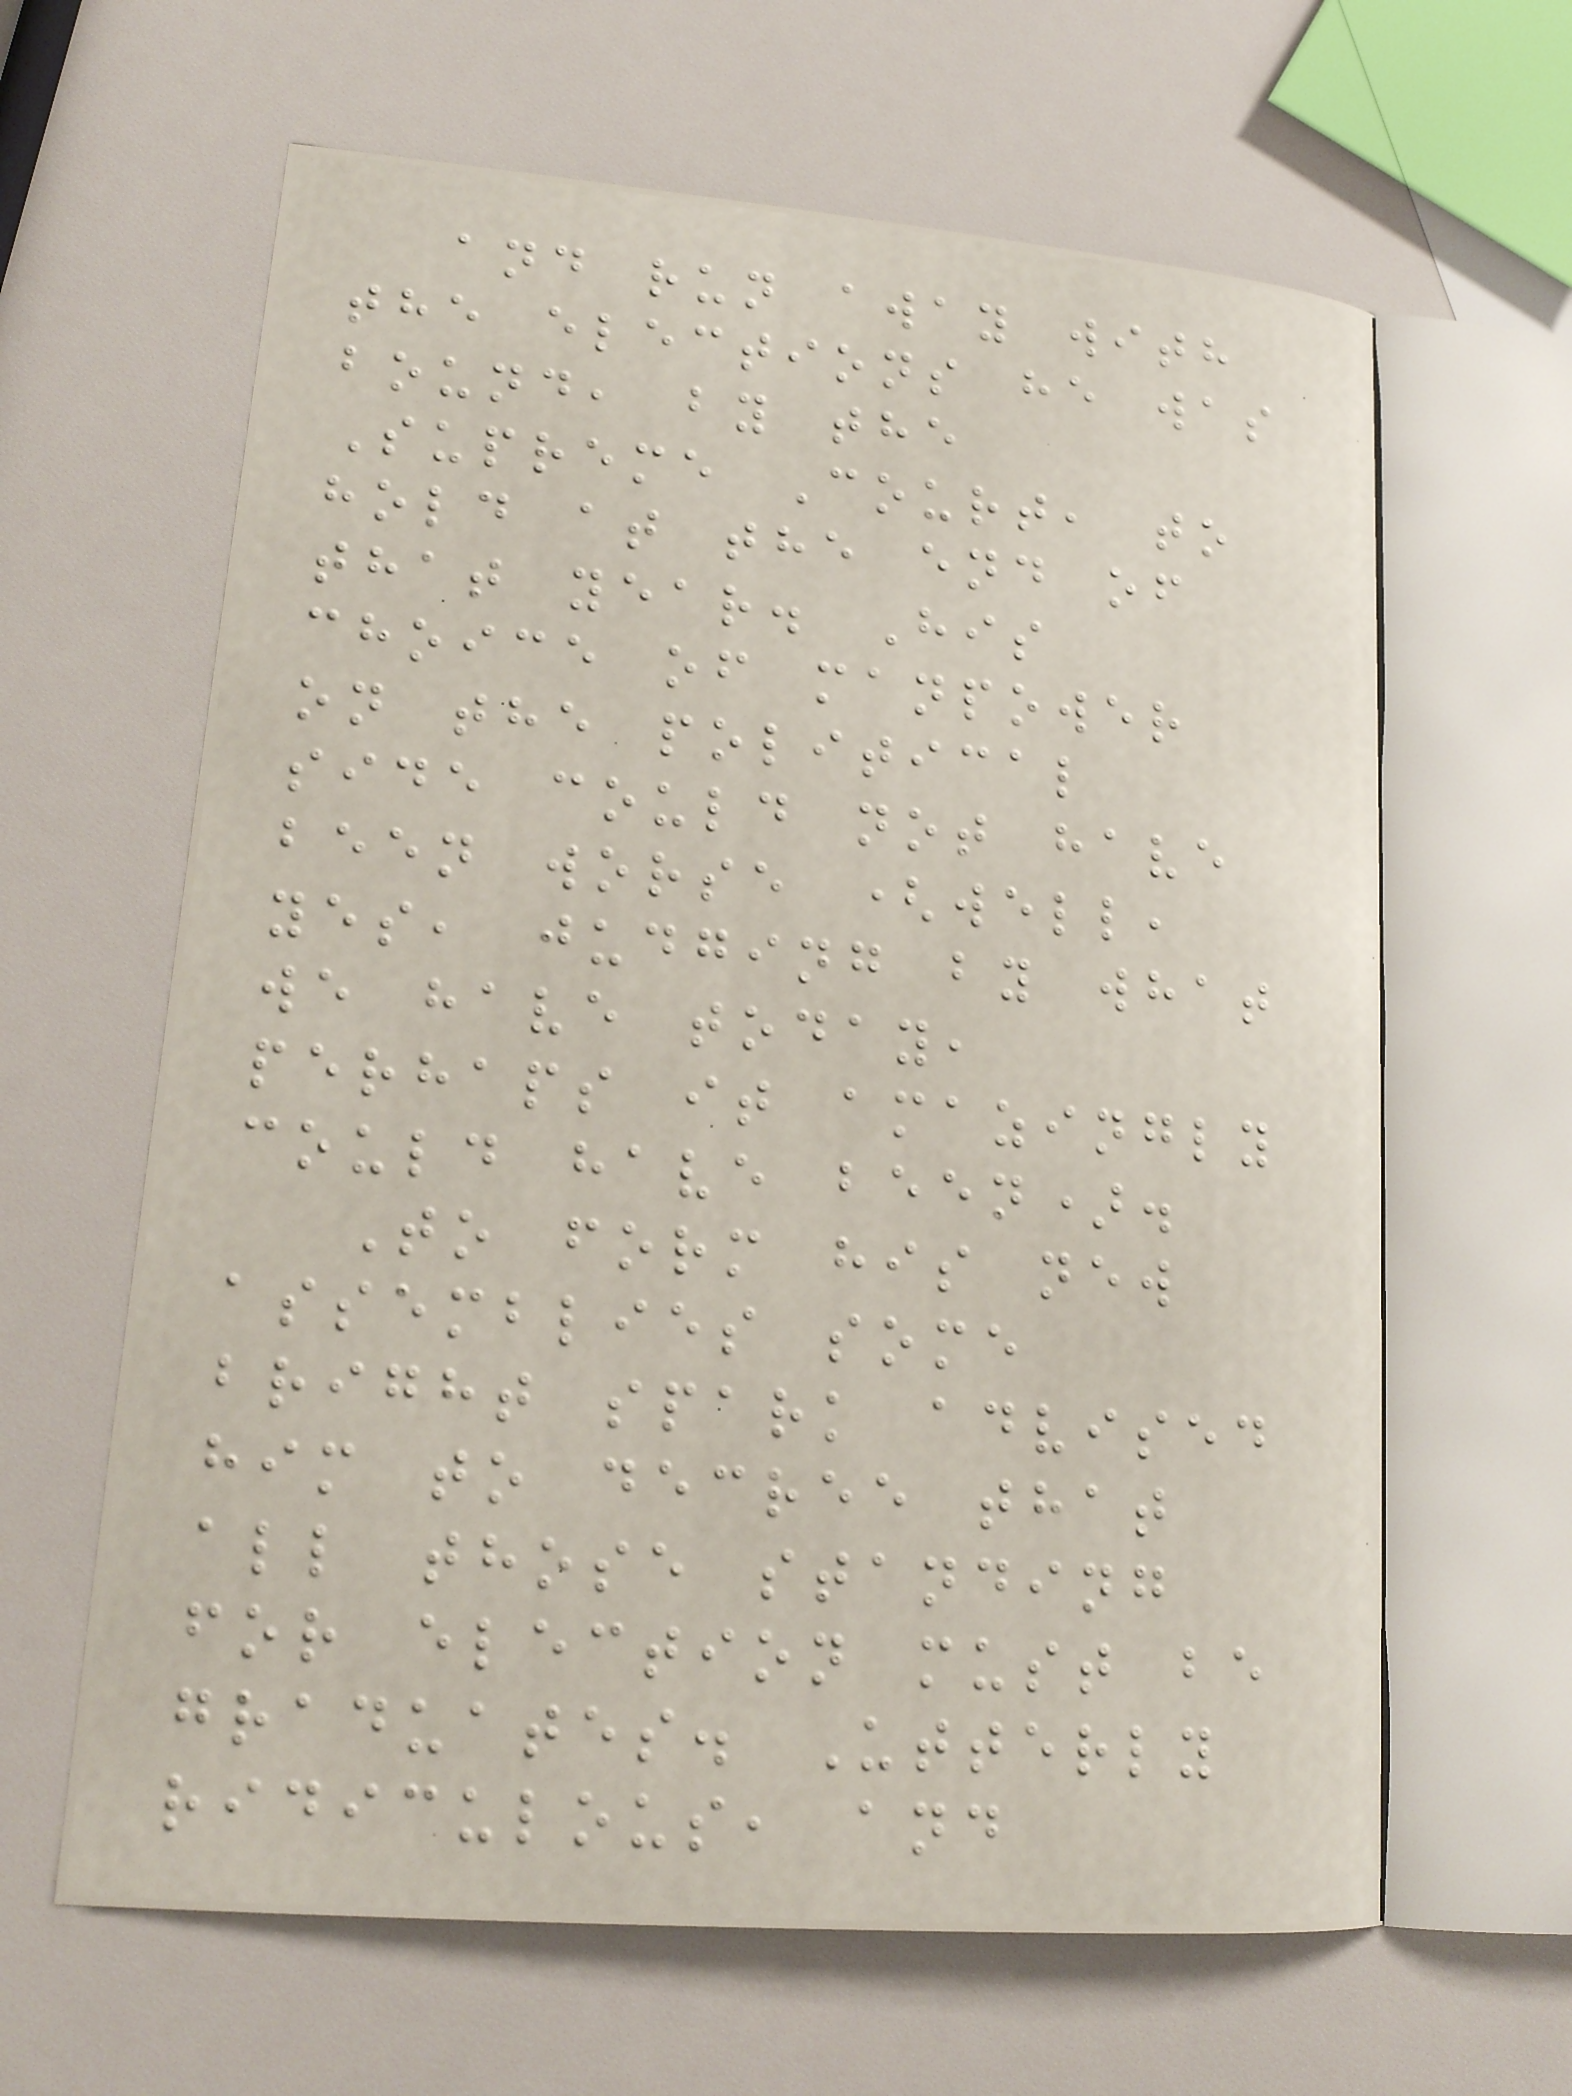and run away with
the elections he was
bound, by the
Supreme Court, to
hold at the end of
that year. His
choice of manpower
on the political
side could not have
been worse (well,
yes, judging by what
we have today,
perhaps it amazingly
could have been).
To form his new
assemblies some
bright spark advised
him to decree that
all those standing
for election must be
graduates. Utterly
ridiculous, and
